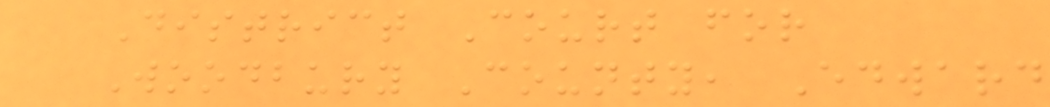District Court for
Woodbury County, Edward
